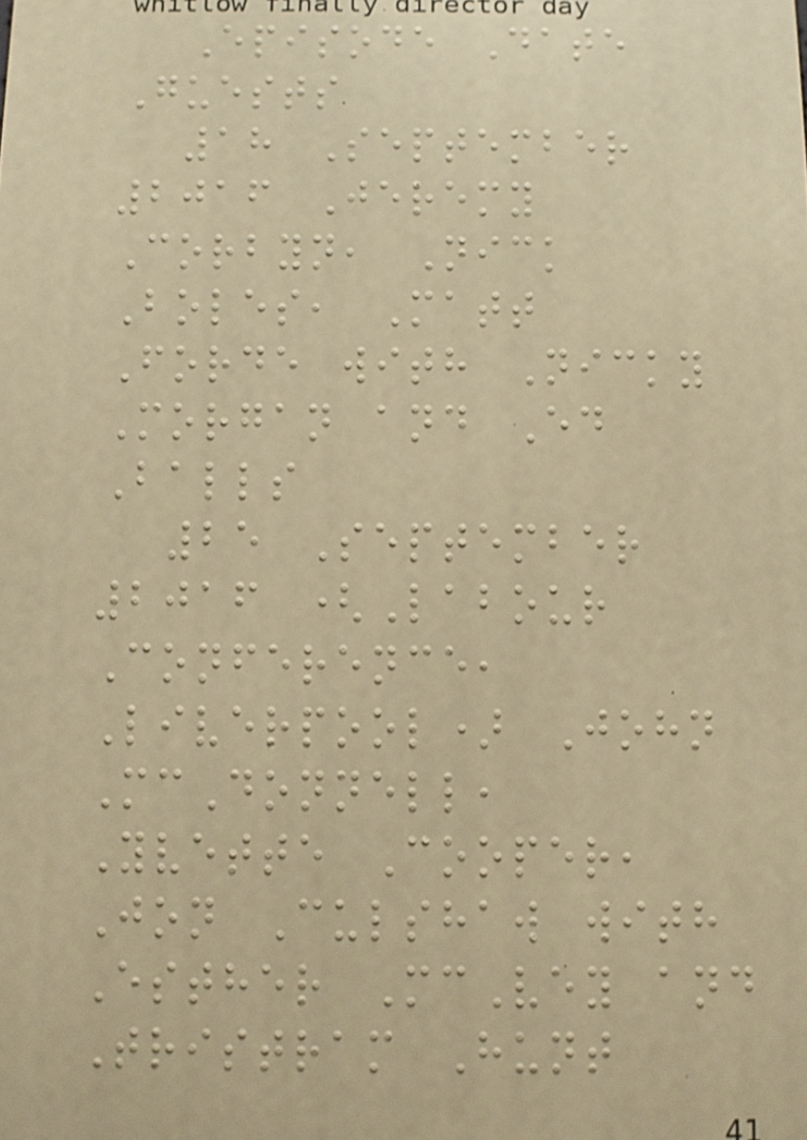Episode Date
Guests
18 September
2016 Jeremy
Corbyn, Nick
Boles, Matt
Forde with Nicky
Morgan and Ed
Balls
25 September
2016 (Labour
Conference,
Liverpool) John
McDonnell,
Yvette Cooper,
Jon Culshaw with
Esther McVey and
Tristram Hunt
